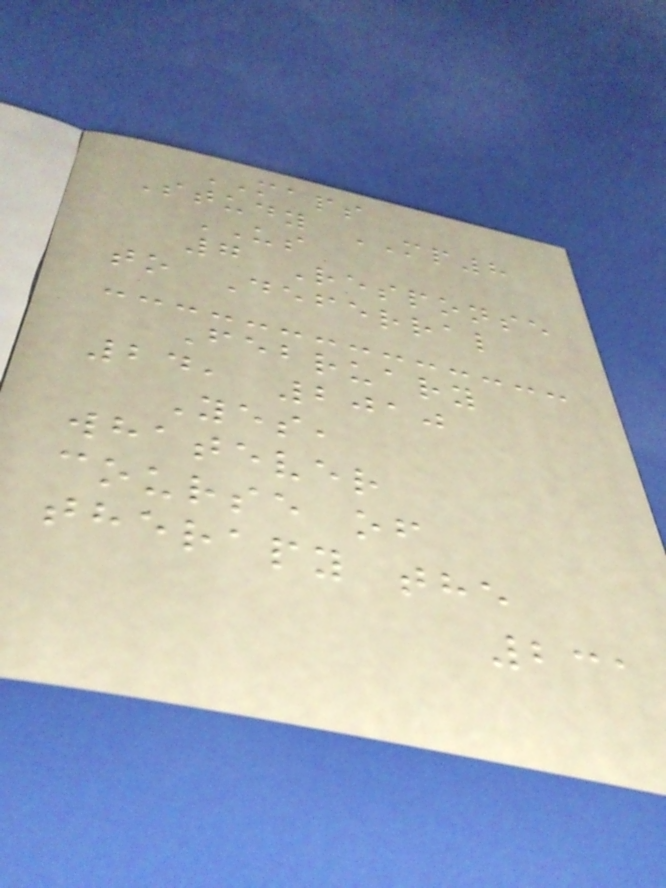MAPS
Study MP8
US
7 Response
to Deferral
February
24, 2010
Yes,
whatever
course of
therapy the
231
